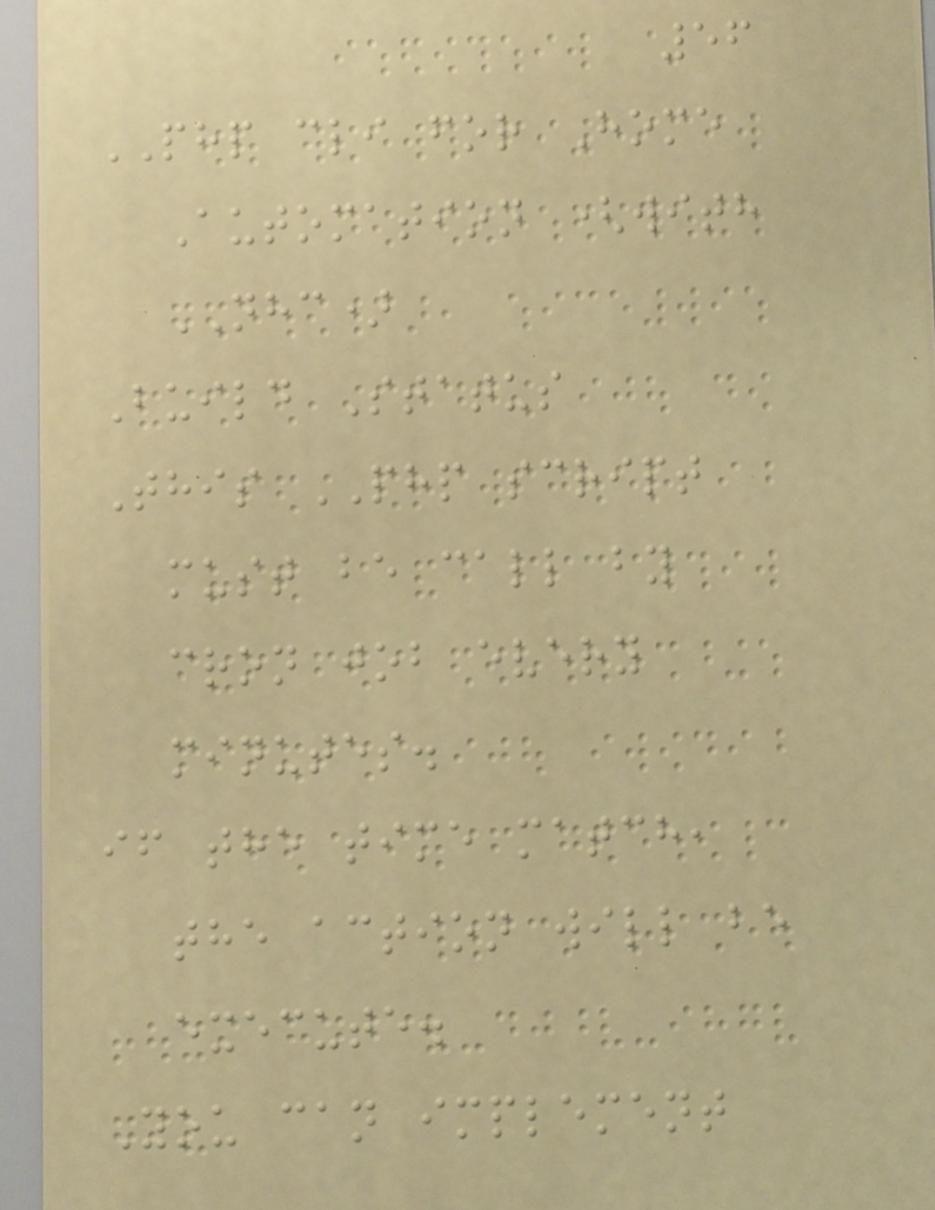56
PHP cli for Home
Automation (with
NHC)
Build Status
This PHP script
must be call by
cron job every
minutes.
if the time match,
the action will be
execute.
You can implement
